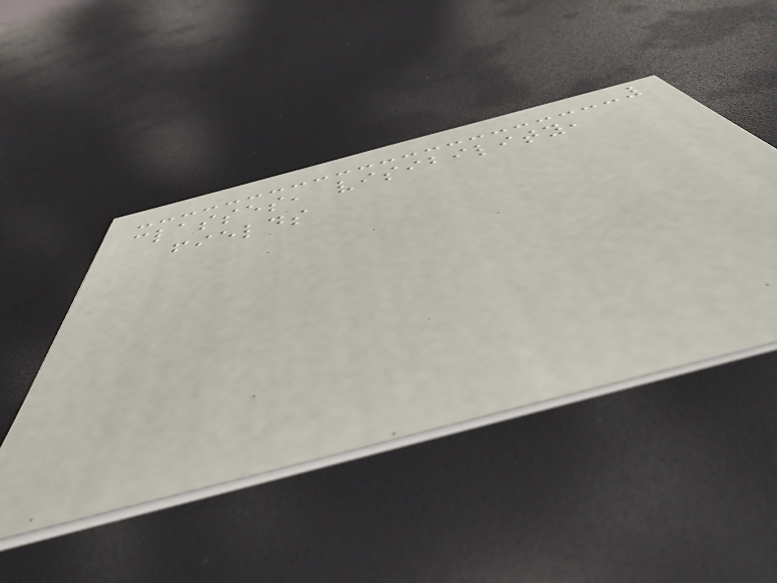classes, visibility,
fields
